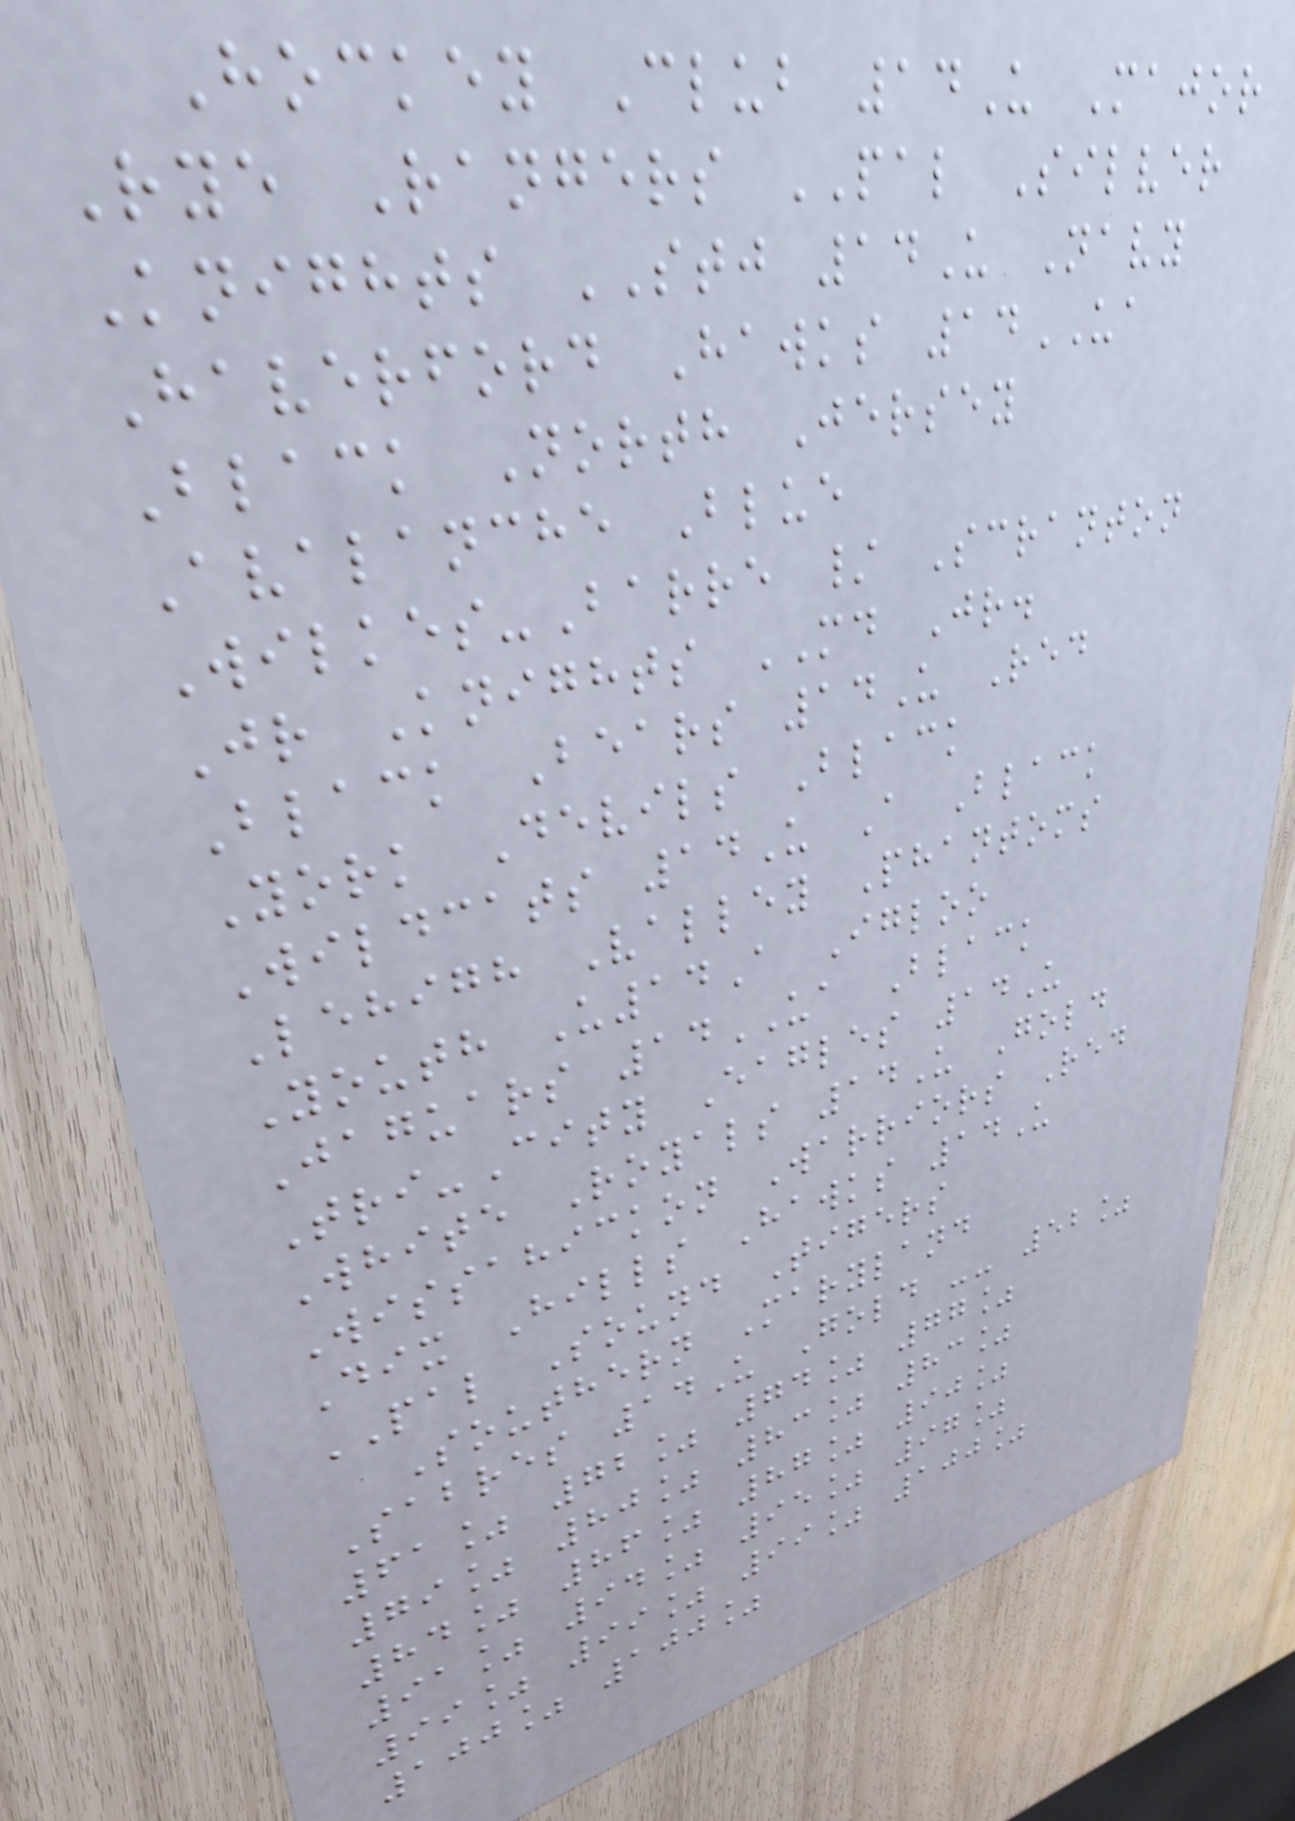Hockey Club 14U Major
Rye Rangers PAL Silver
Knights STJ 14U Navy
Haverford Hawks 14UA
Black North Jersey
Avalanche Blue
Wilkes-Barre / Scranton
Jr Knights MD Jr.
Black Bears 14U Red
York Devils Black
Wildcats 14U A Black
Lehigh Valley Phantoms
Youth U14A Igloo
Jaguars 14UA Black
Tri-City Eagles 14U
White Royals 14U Gold
Wissahickon Warriors Red
Dix Hills Hawks 14U
PAL Sound Tigers
Southern Maryland
Sabres 14U Gold -- 52%
61% 72% 74% 77%
79% 80% 83% 83%
84% 86% 87% 90%
91% 94% 95% 97%
99% 99% 99% 100%
100% 100%
